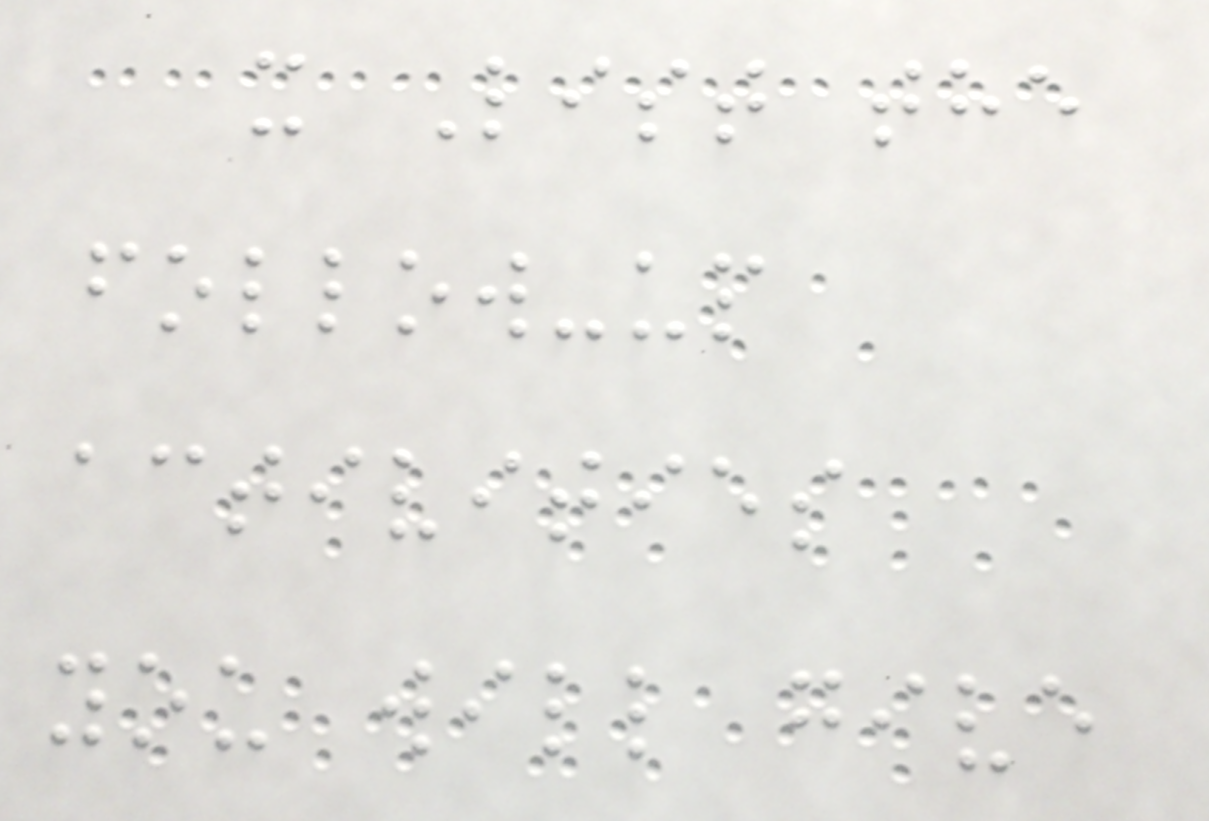x List the
follow-up
activities
you will give
